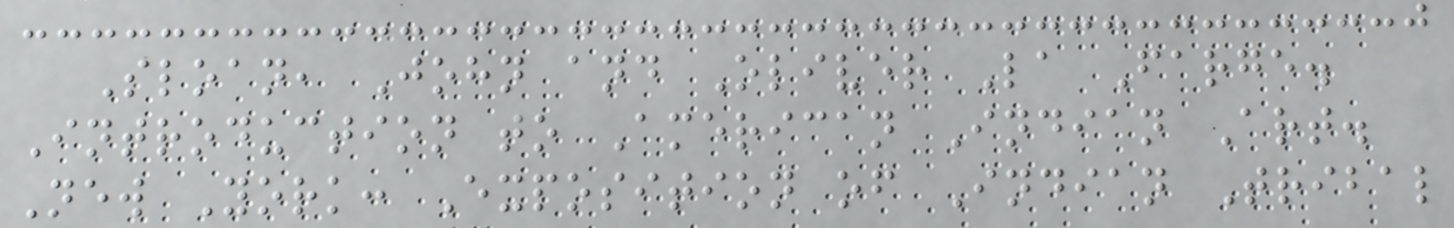Sloan, John and Oliver La Farge.
Introduction to American Indian Art.
New York: Exposition of Indian Tribal
